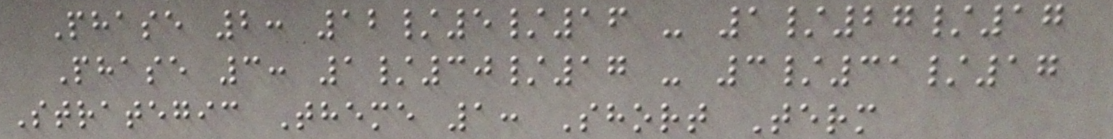Phase 2: 12/5/16 - 1/27/17
Phase 3: 1/30/17 - 3/31/17
Strategic Theme 1: Short Term
